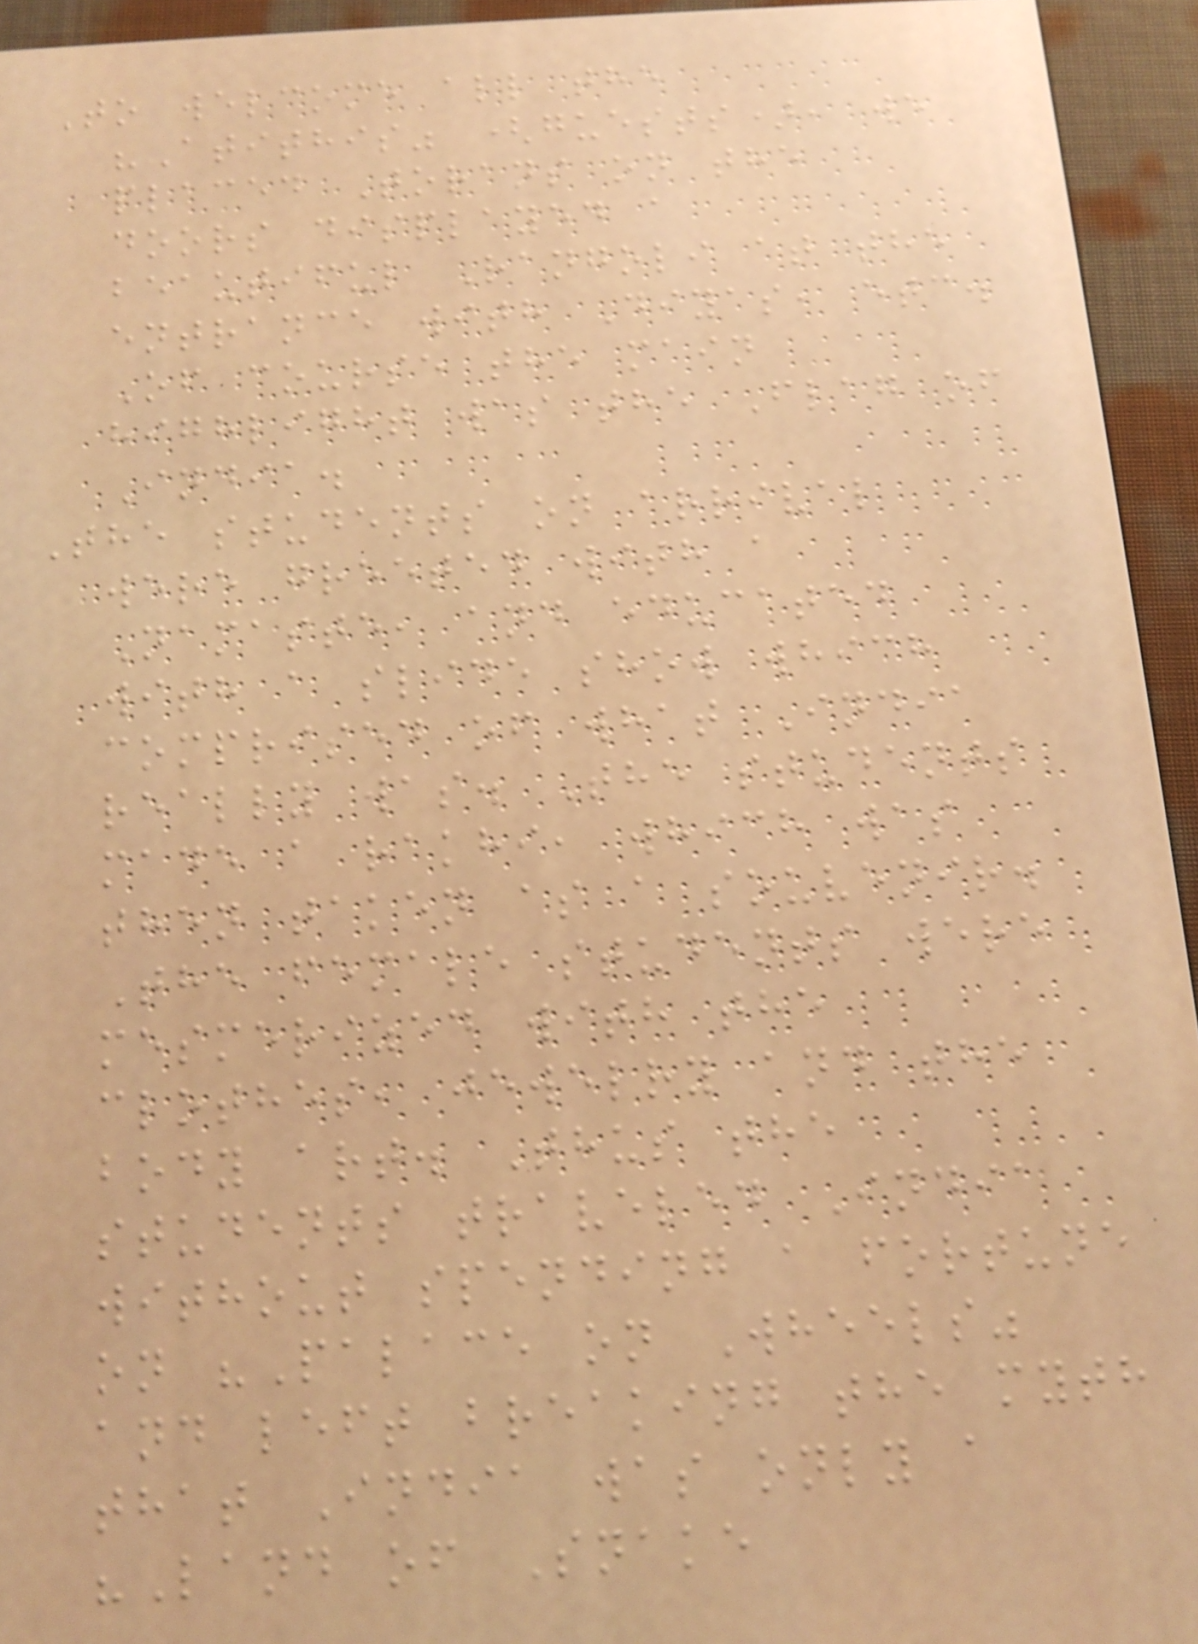To welcome all the
"Atithis" (guests), we
placed Torans on the
doors displayed a
beautiful Rangoli at the
entrance with Diyas, etc.
Of course the main
highlight was the Flag of
India.
The students on arrival
were greeted with a
Namaste, and educated
with a slide show which
comprised of what India
really was. The students
made a rakhi, which was
then taken as a souvenir.
The female students were
mesmerized with the
clothes, jewelry and the
body art. Thus the
students traveled India
without spending a fortune
on "Palace on Wheels"
and left breaking the myth
that India was only a
"Land of Snake
